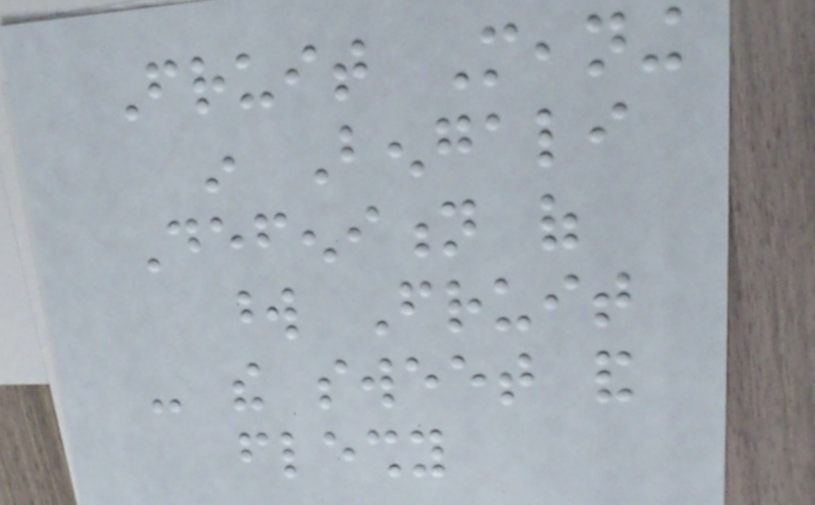Fruit Meaning
in Bengali
Defenition of
word Fruit
- the sweet and
fleshy
